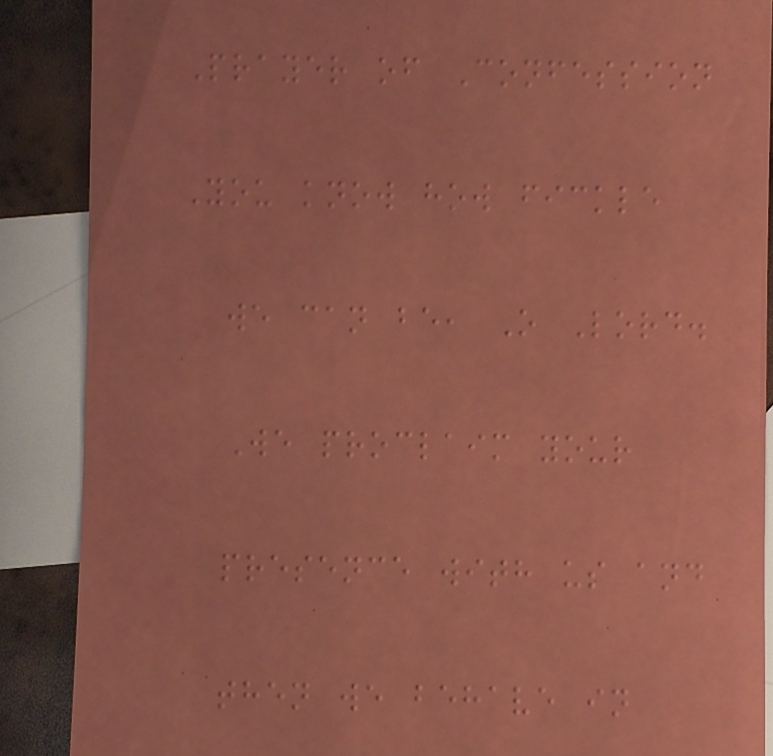Prayer of Confession
You know how fickle
we can be, O Lord.
We proclaim your
presence with us and
then we behave in
